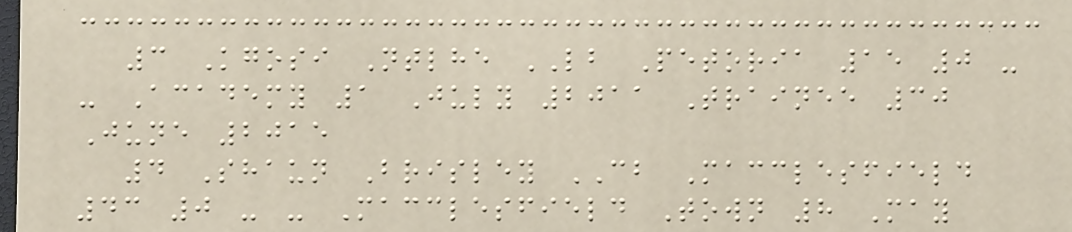3 Kgosi Ntlhe LB Petoria 15 0 -
- Academy 1 July 2011 Trainee 30
June 2015
4 Shaun Brisley CB Macclesfield
43 0 - - Macclesfield Town 8 May
